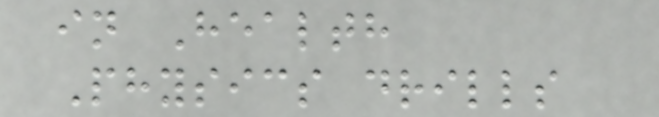in Health
Physics drills
